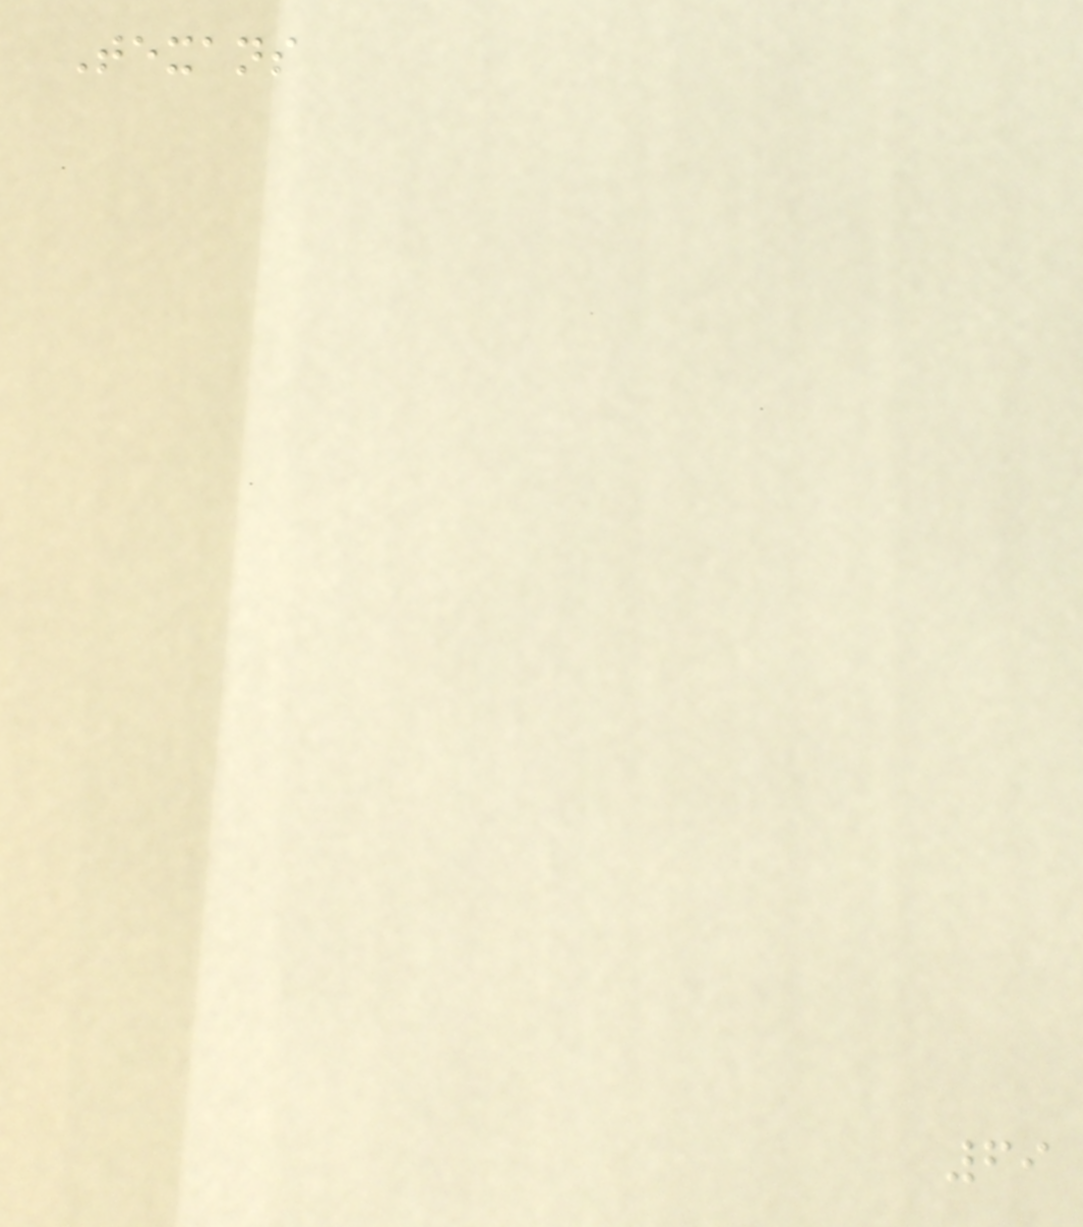Texans
69
